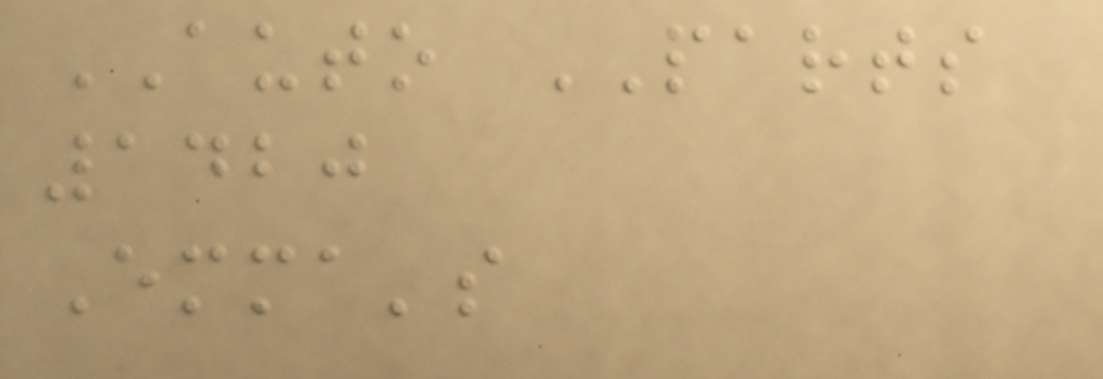AUTO PARTS
1420
Emma's
